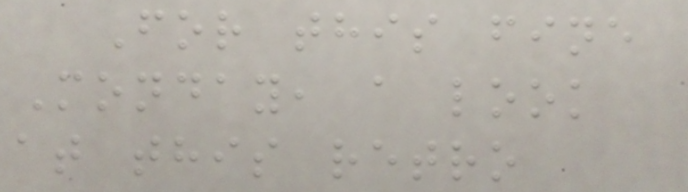For this fine
Monday, a look
at this retro
